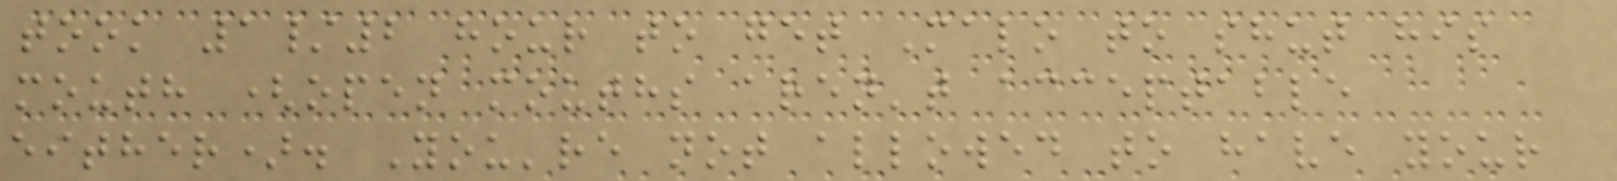took 1/2 hour to get Malo to shut his
mouth (open mouths aren't acceptable
either). You're not allowed to have your
